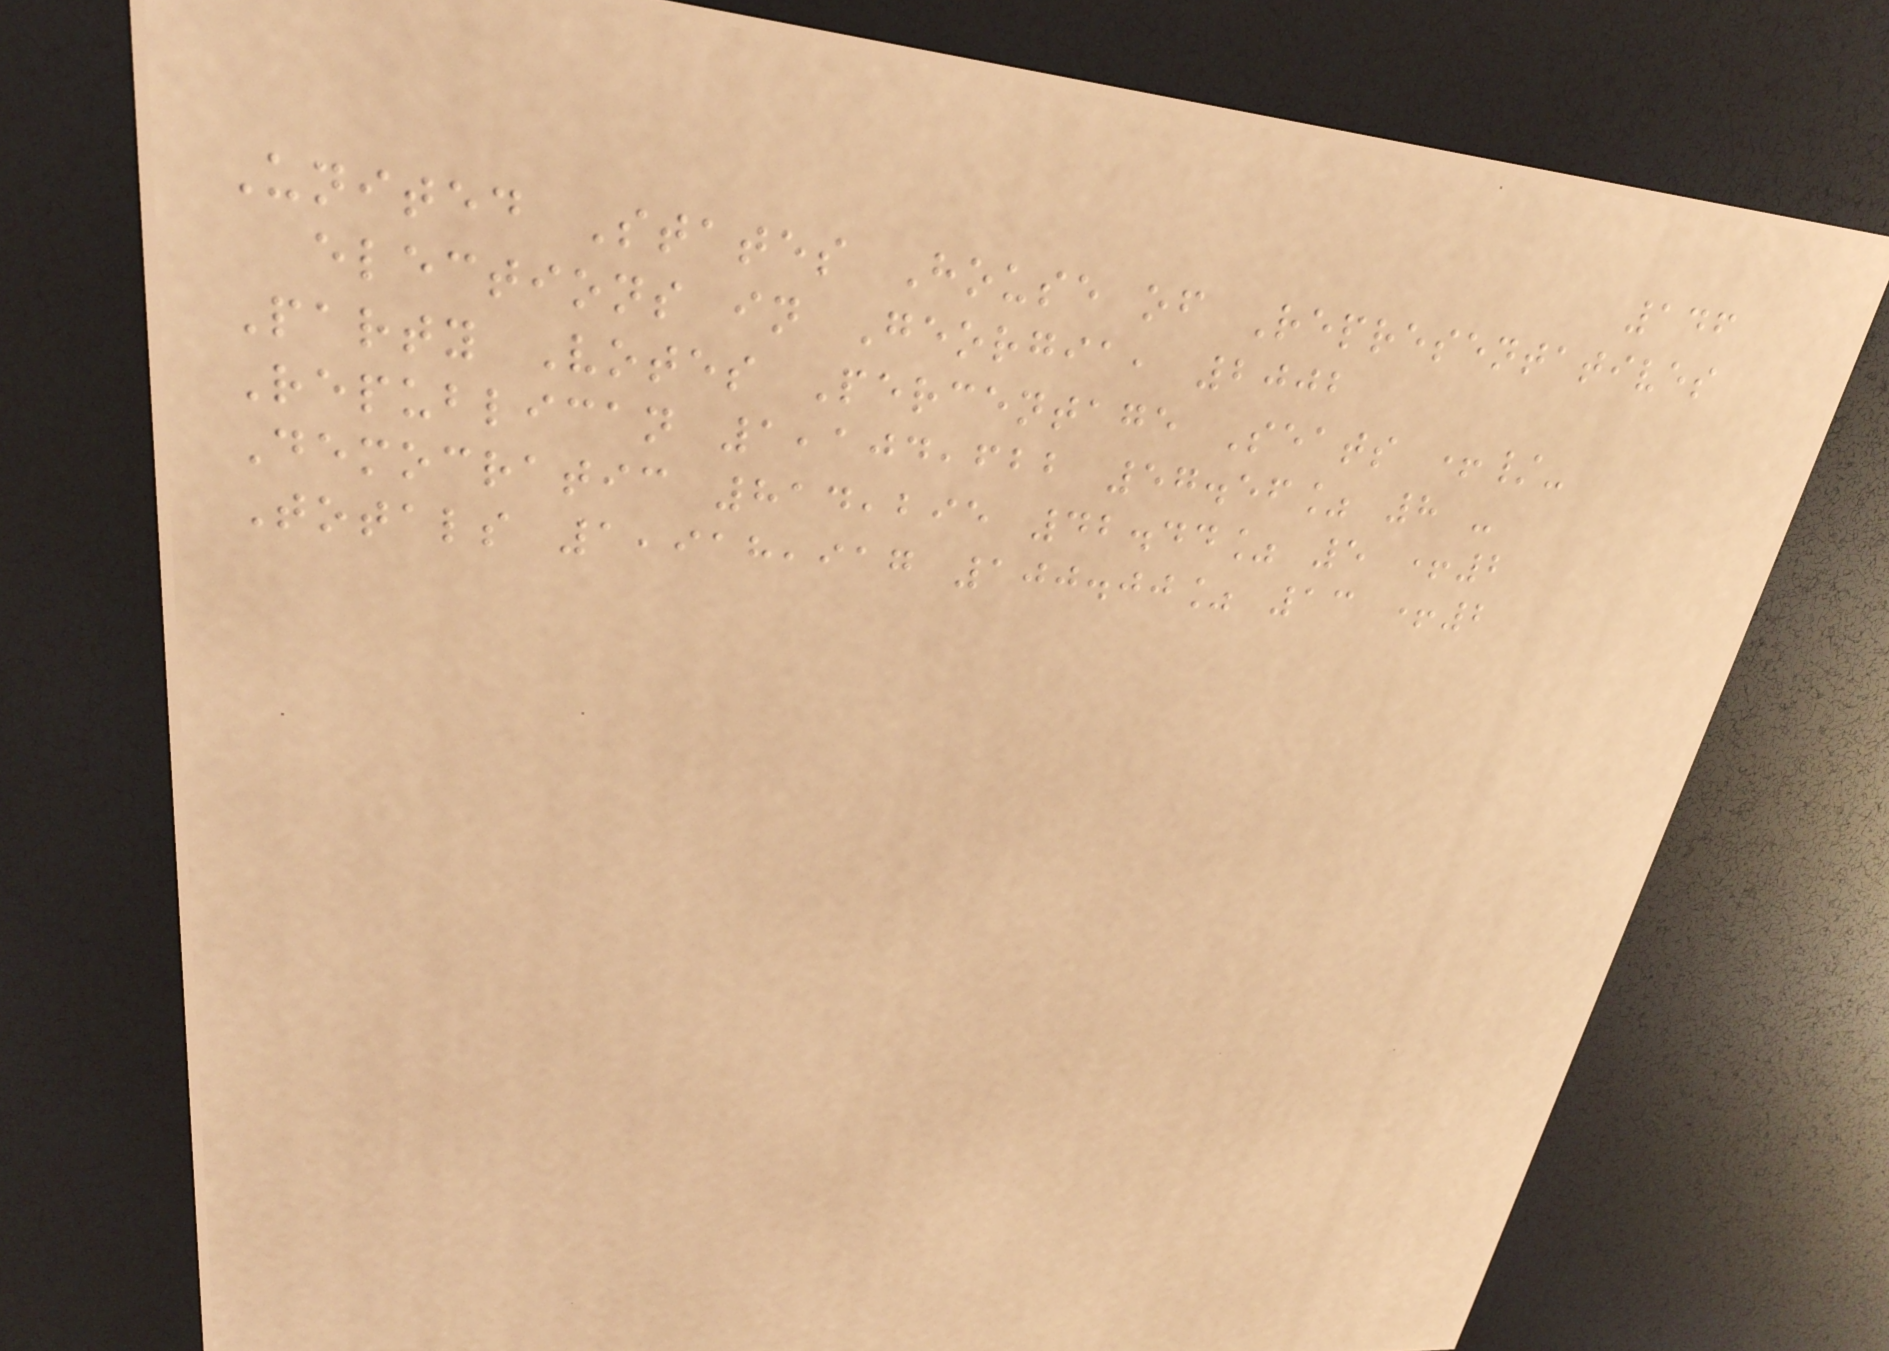146
United States House of Representatives
elections in Georgia, 2002
Party Votes Percentage Seats +/-
Republican 1,104,622 57.56% 8 -
Democratic 814,295 42.44% 5 +2
Totals 1,918,917 100.00% 13 +2
